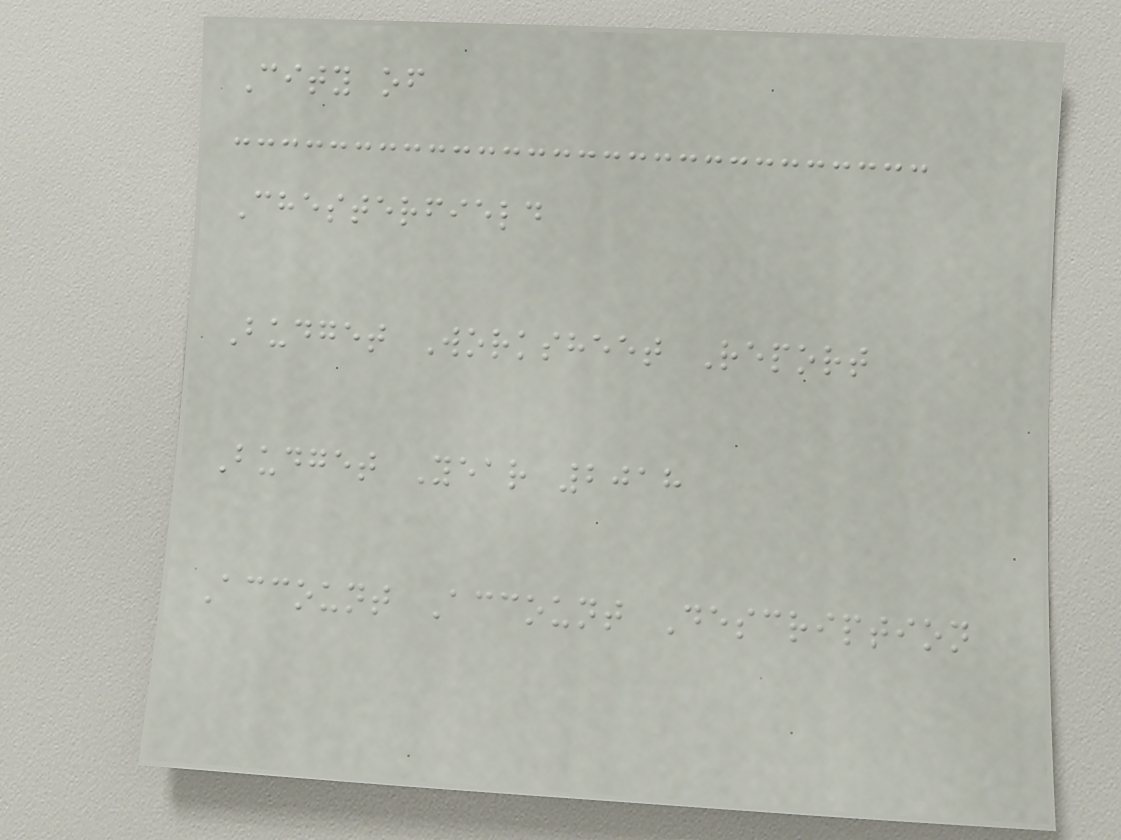City of
Chesterfield
Budget Worksheet Report
Budget Year 2018
Account Account Description
